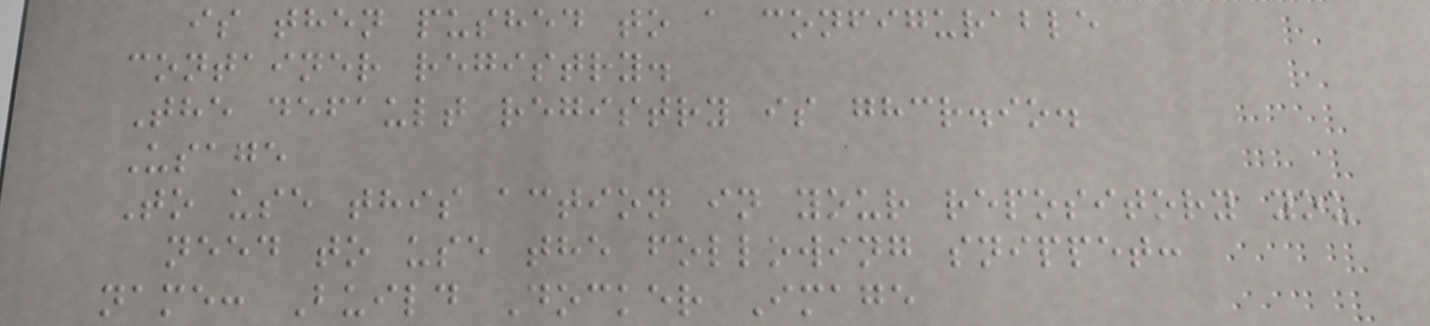is then pushed to a configurable
container registry.
The default registry is ghcr.io.
Usage
To use this action in your repository you
need to use the following snippet:
name: Build Docker Image
